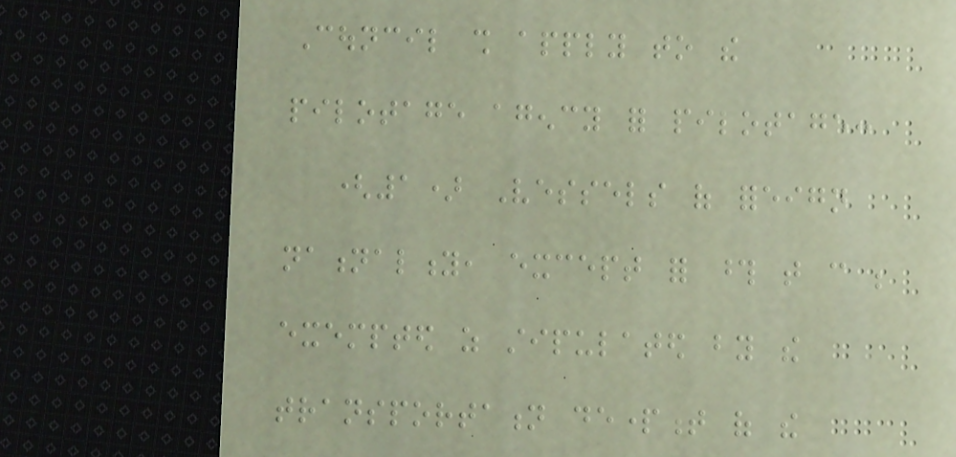Council shall apply to the
pilotage agency for pilotage:
(1) Vessels of foreign
nationality, except for those that can be
exempted as stipulated by the
transportation department of the
